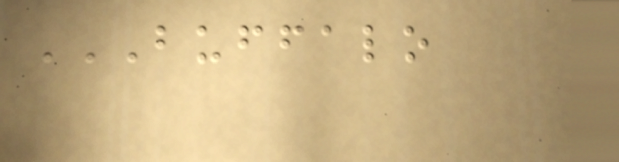BUFFALO
